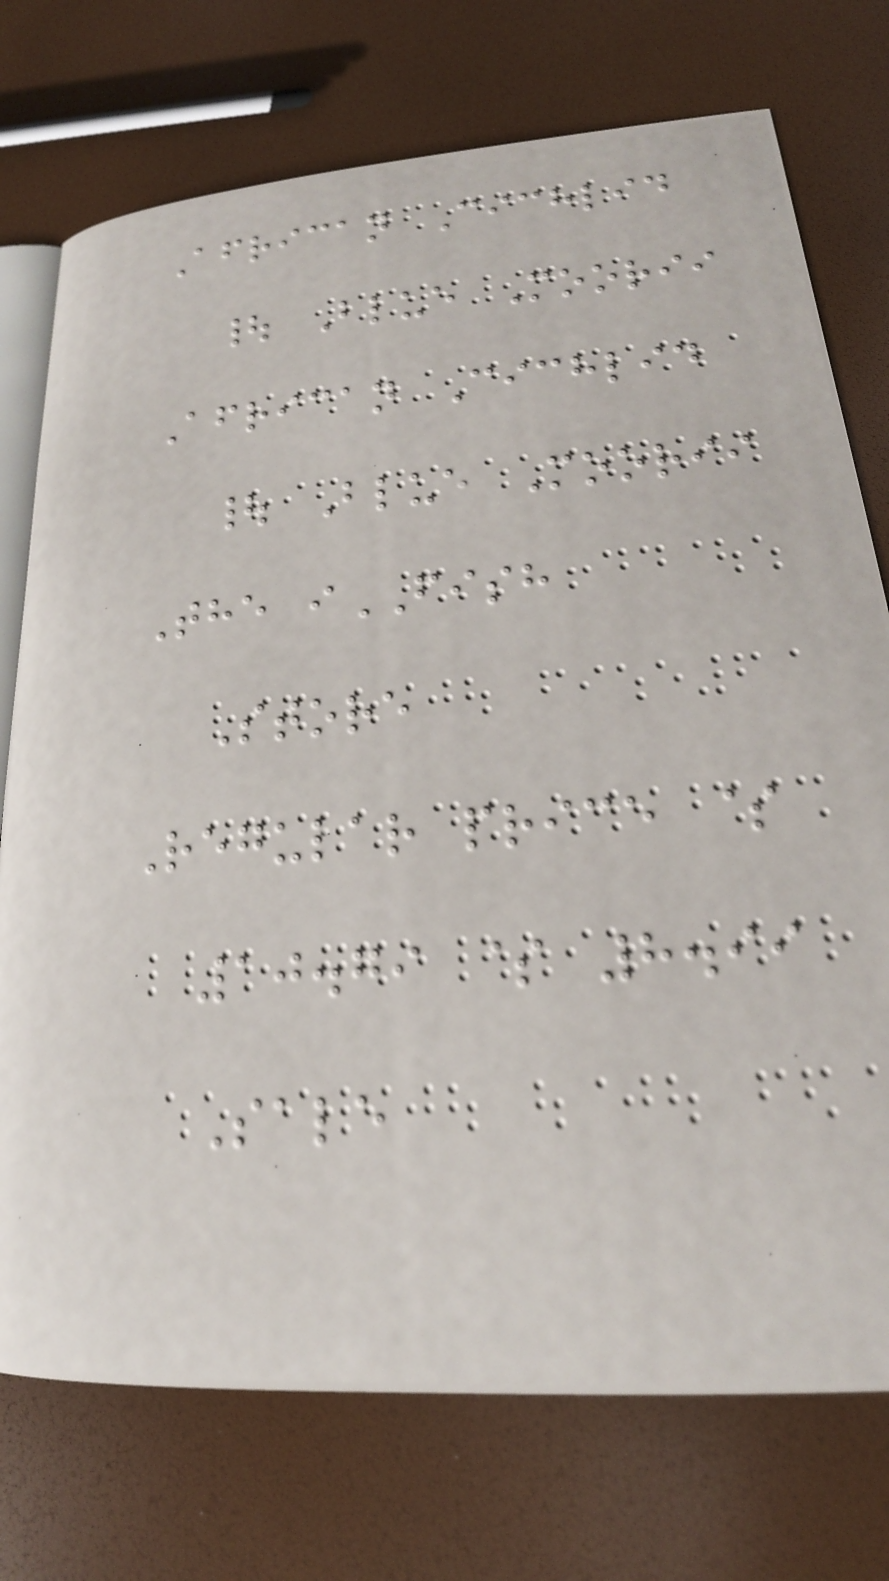African Cichlid
| Blue Moorii
African Cichlid
| Blue Moorii
The iFISH
Store
Regular price $
10.79 $ 8.99
Sale
